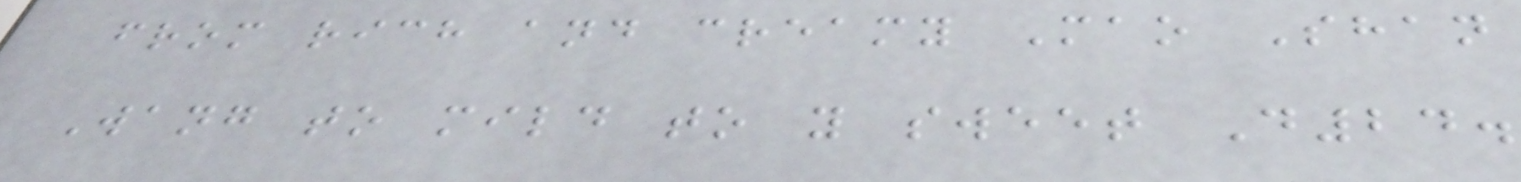from rich and creamy Mao Shan
Wang to mild to y sweet D24.
